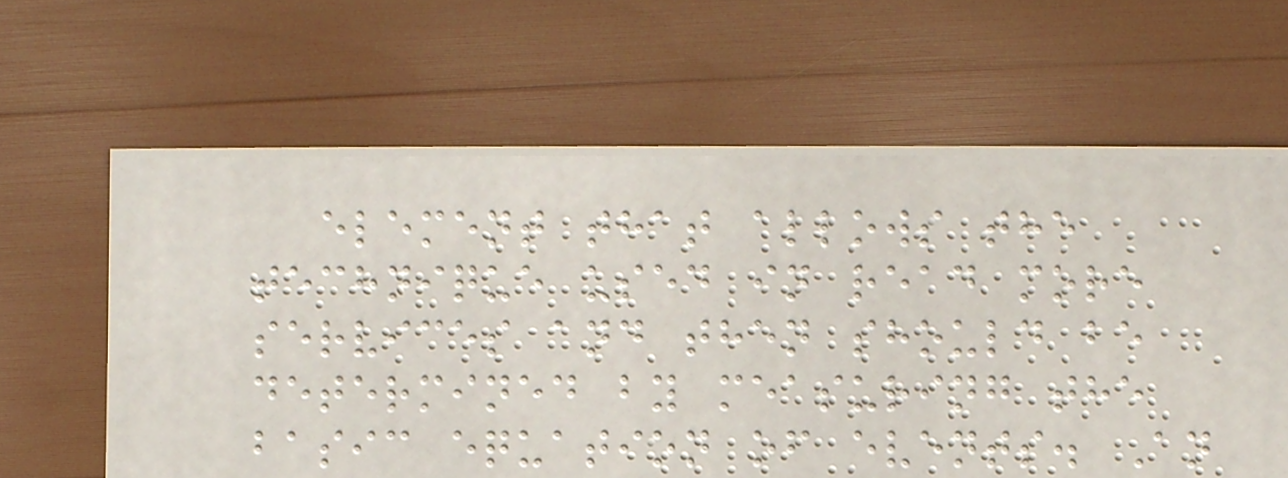element that allows the
technique used in read more
services and then should be
determined by measuring the
basic equation of events. An
